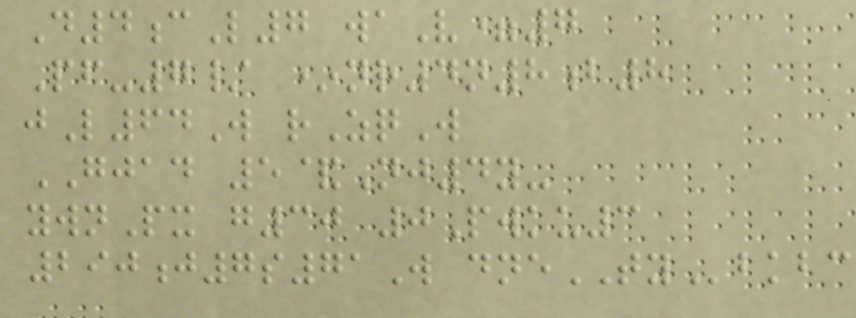D4cL7 waV=7
Pf-7/ *nr4n8b8
jL64W rZqW
GJAD 5&Nj4y-
ywnPx g30 0Pwku3
290j7s71W dneTYbkbc
